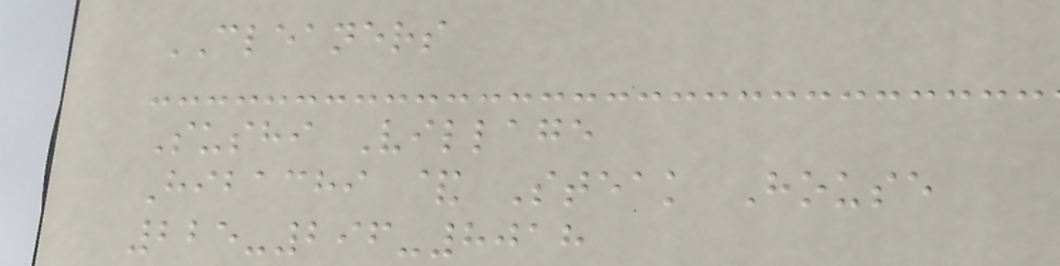CLEANERS
Sushi Village
Hibachi & Steak House
225-296-8018
